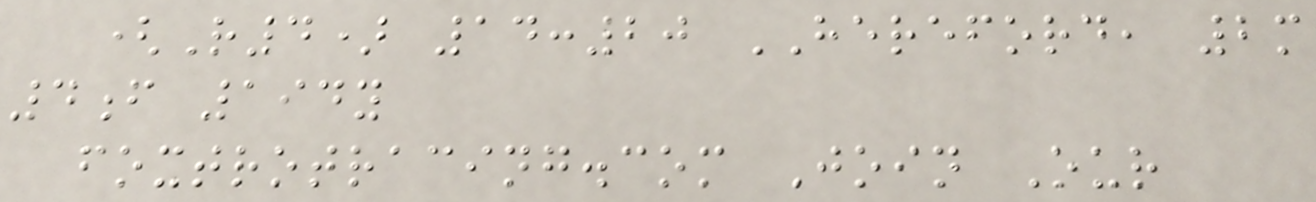(R4) 14:20 HEREFORD, 2m
4f 194y
foxtrotracing.com Join Our
